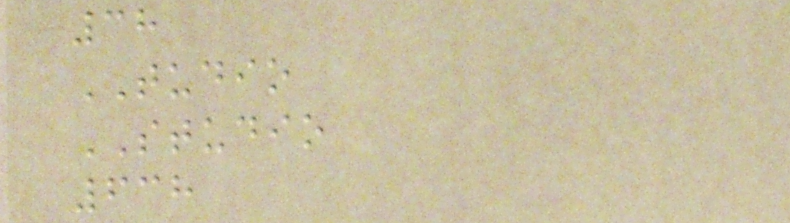38
TUDIO
STUDIO
638
